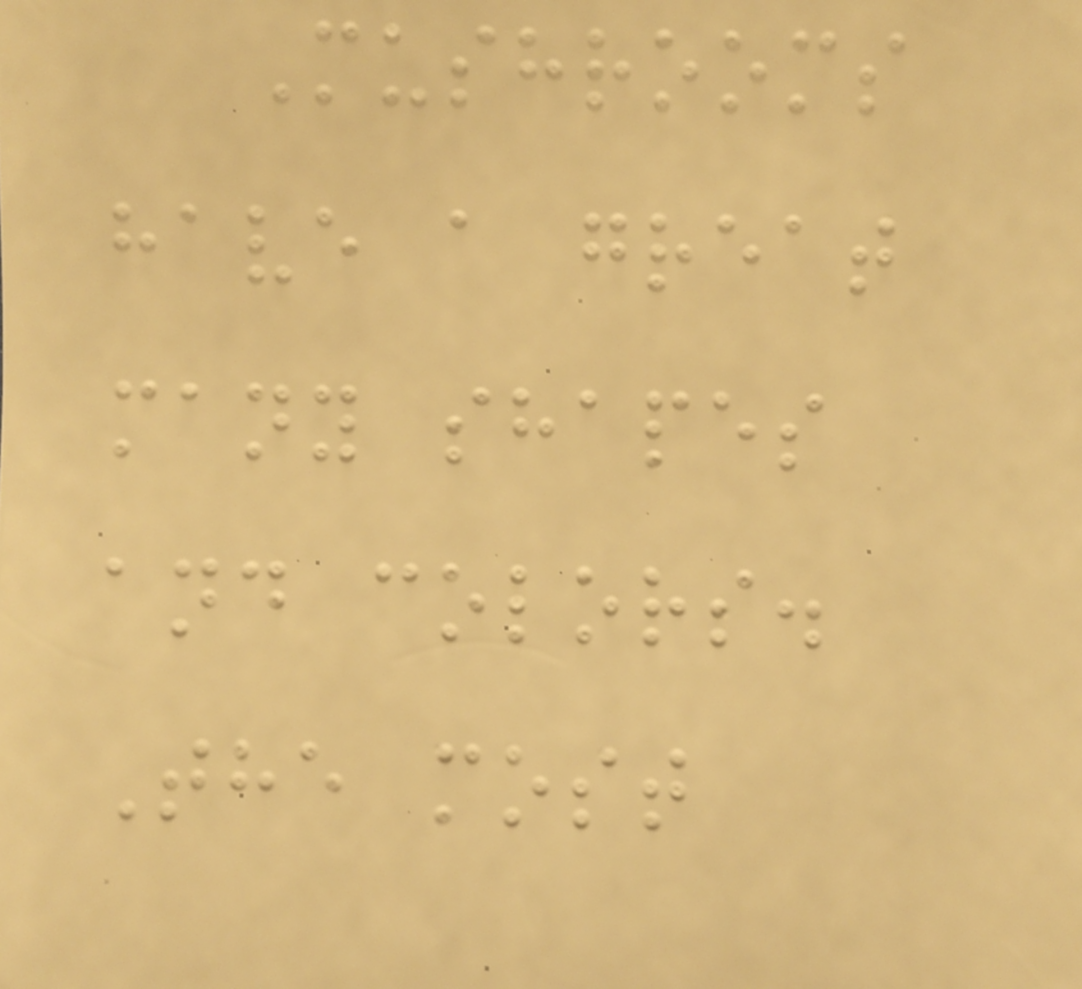Mushrooms
have a great
many shapes
and colors.
The most
